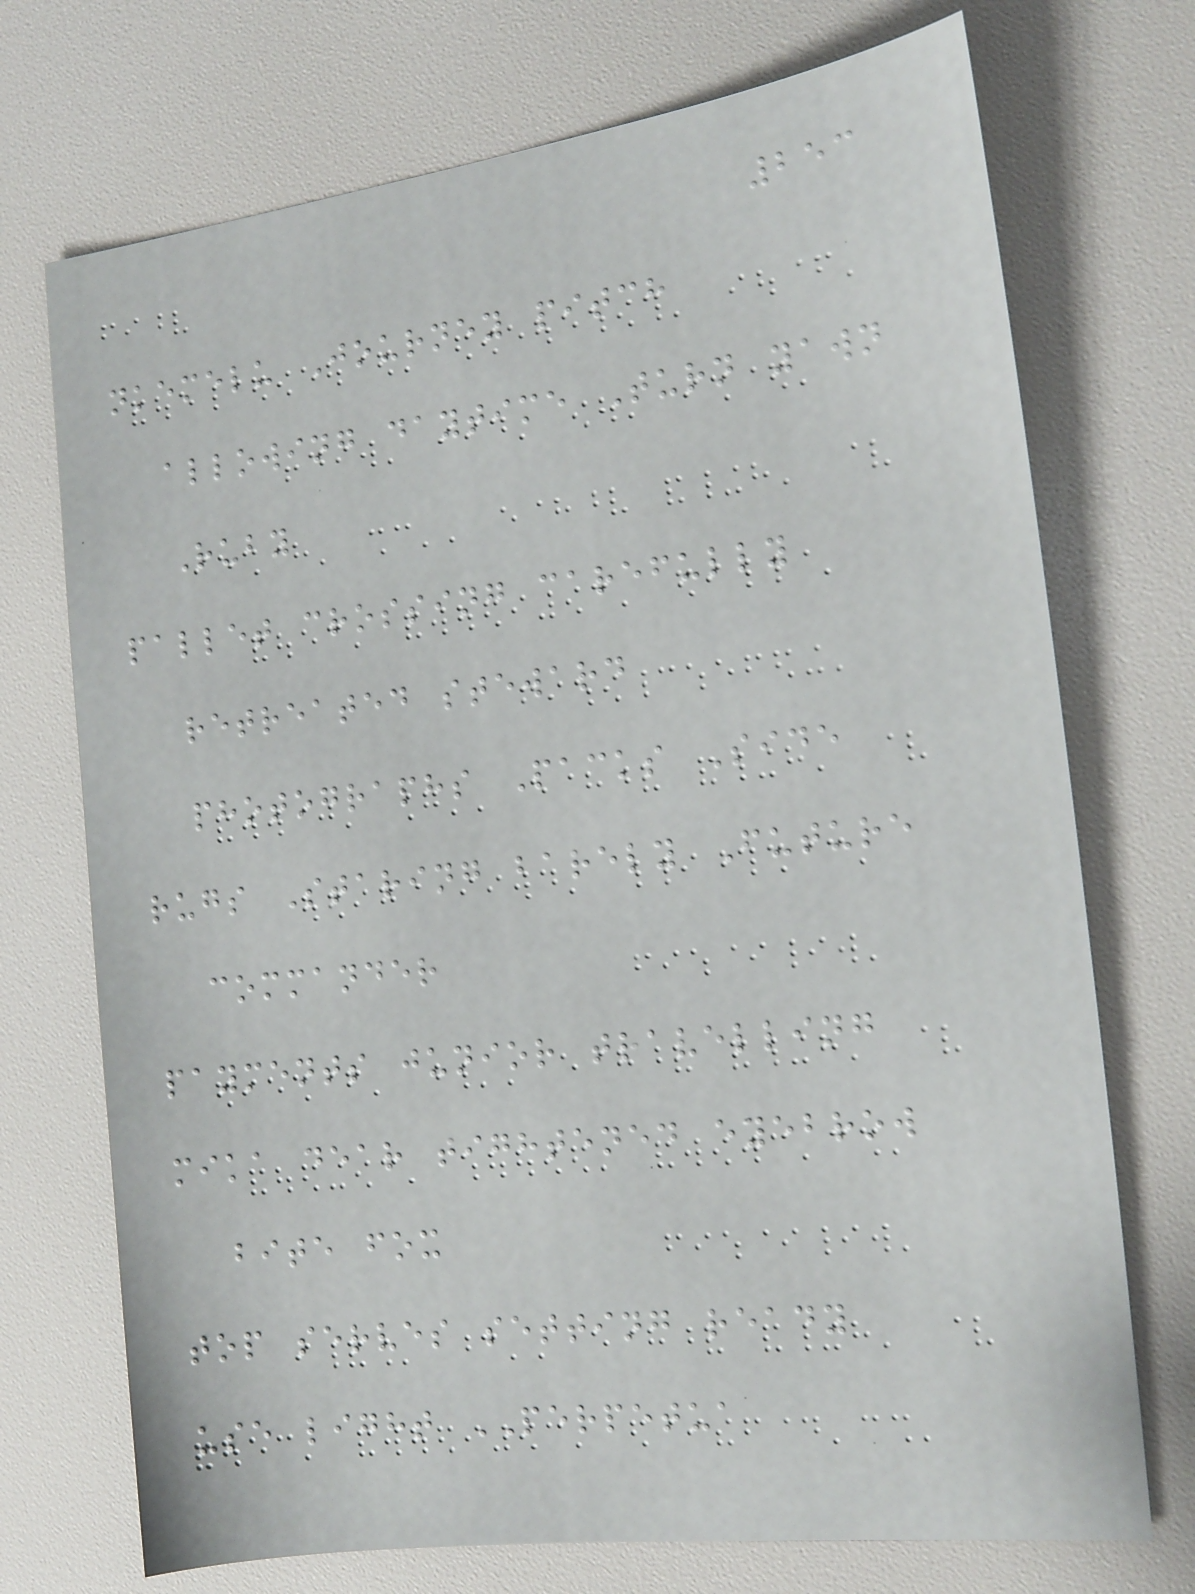253
nkemelu Journey pitch
allowing daytime Turn yawn
Ruby
pallet crossing carefully
retreated steward
photographs Packs Side
rugs Staring barely Future
commander
payments junior travelling
mika dear tightened eyebrow
bite fox
top serves setting ready
use light PERPETUA
